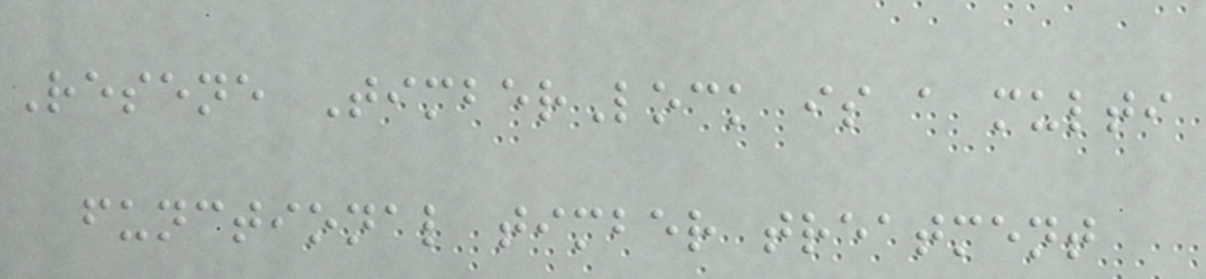Resene TimberLock is a multi
functional timber treatment
